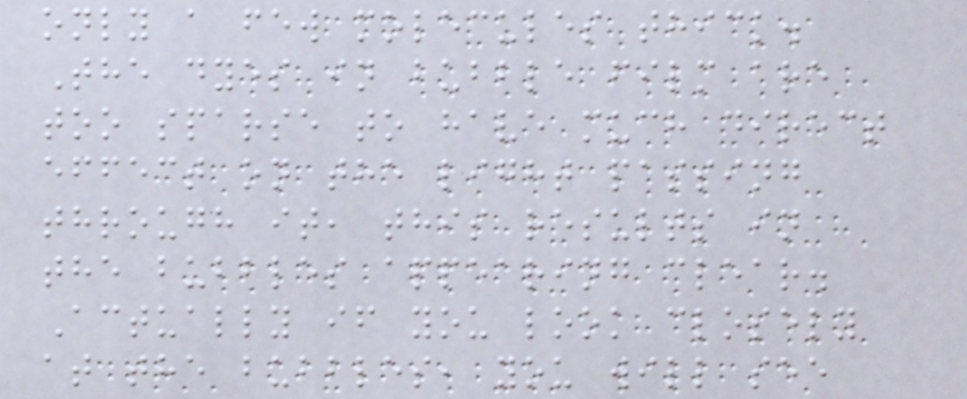only a few molecules thick.
The dyes in bubble film are
too sparse to have much direct
effect on the light passing
through it, this results in
the bubbles appearing clear.
Actually if you look closely
at the bubbles, you will see
